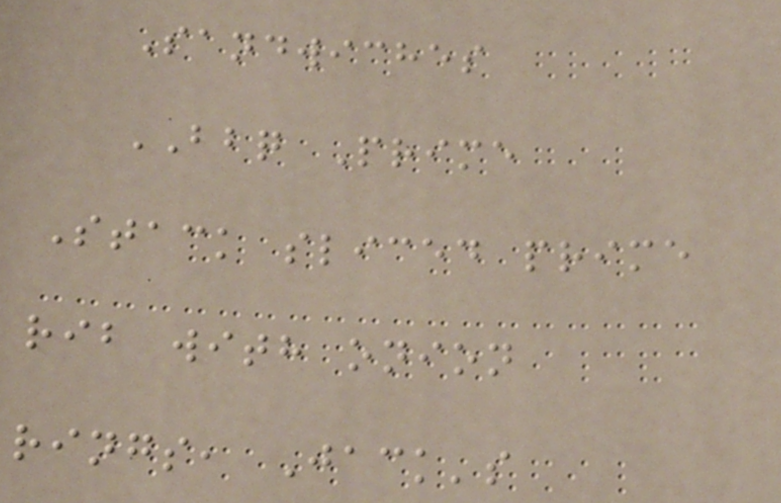Sandwiches
BBQ Prime
Stack sliced prime
rib with onion
rings, Jack's
